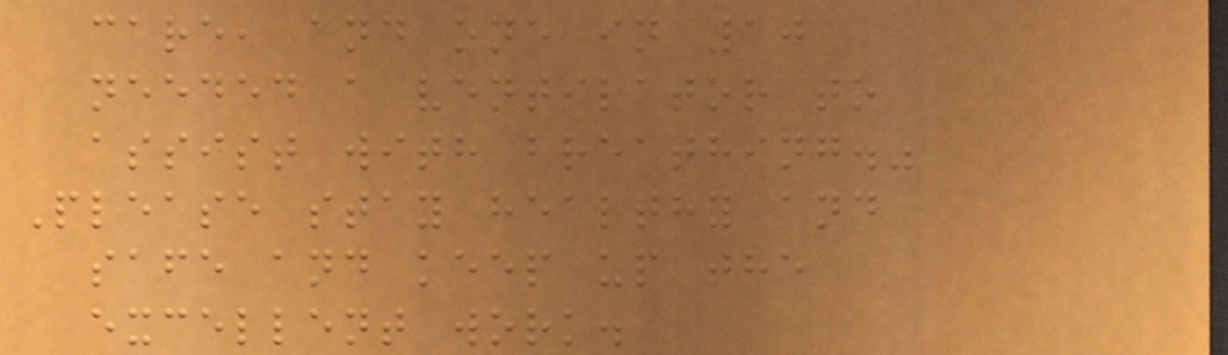care, and one in 10
needed a ventilator to
assist with breathing."
Please stay healthy and
safe and keep up the
excellent work.
